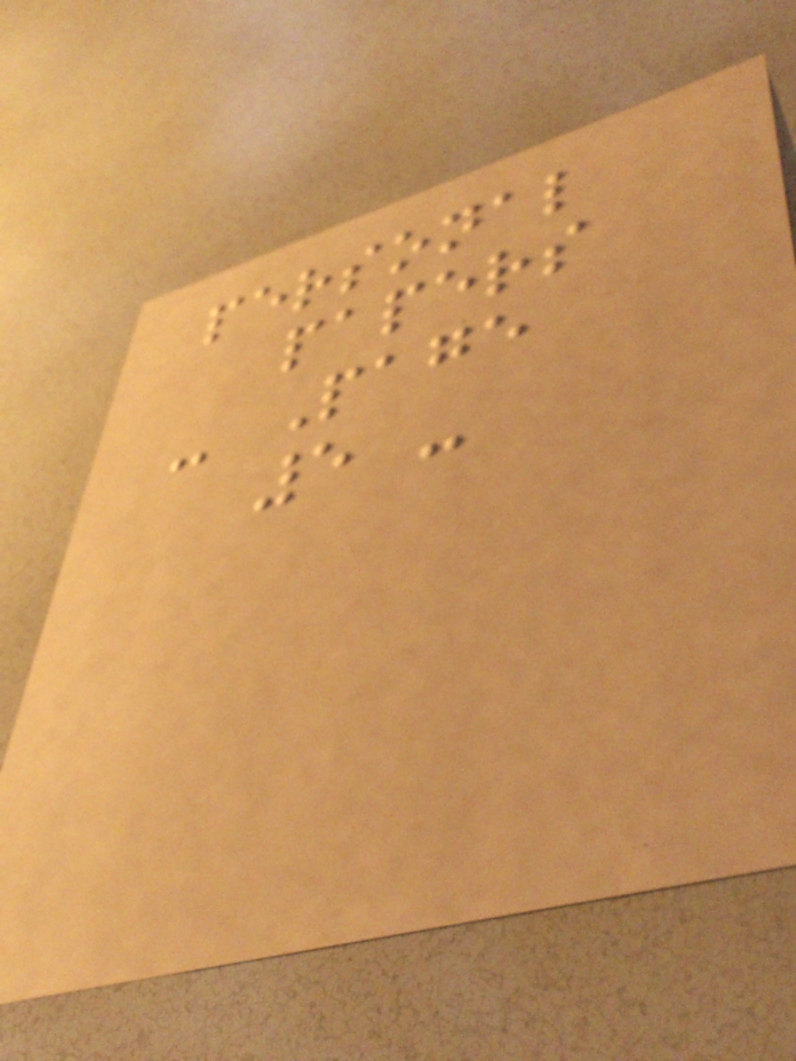personal
papers
- Page
5 -
